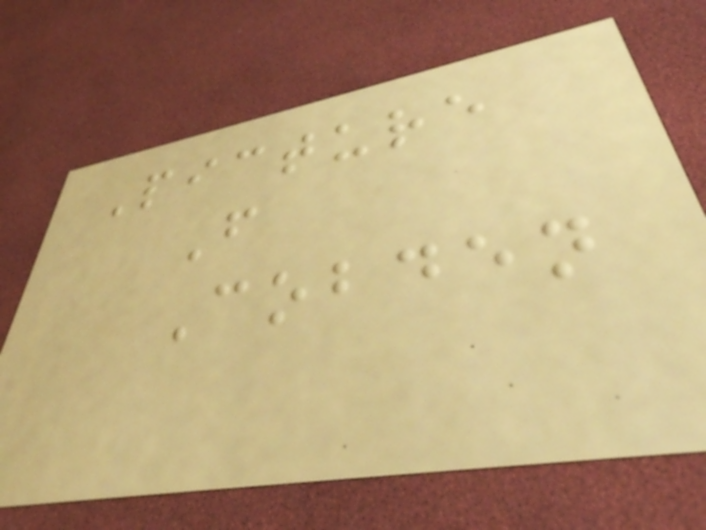Picture
F
Cobden
